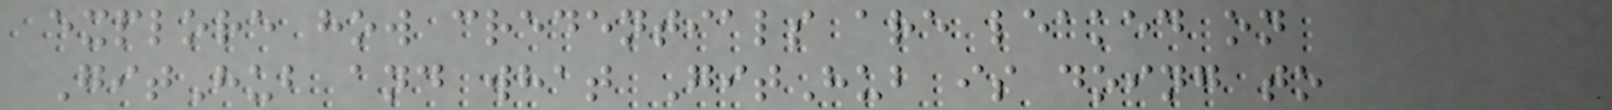explore how credentials are leaked on
GitHub and what GitHub is doing to
